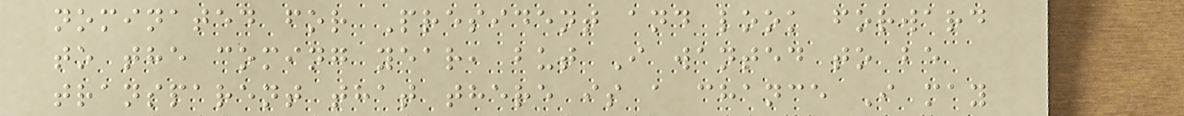nominated for President and look forward
to the coming year, but I wanted to be
transparent that there is a chance I may
